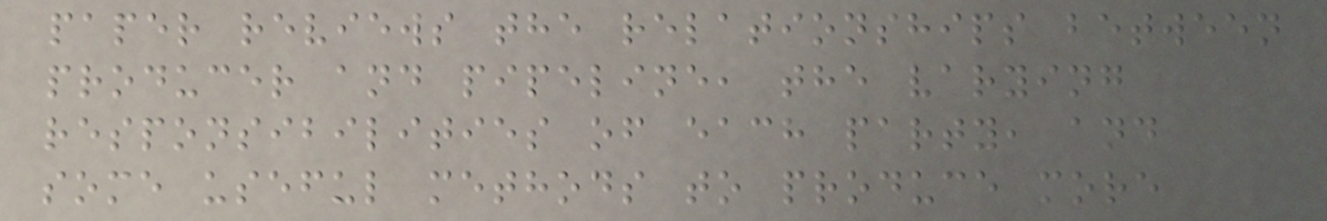paper reviews the relationships between
producer and pipeline, the varying
responsibilities of each party, and
some useful methods to produce more
